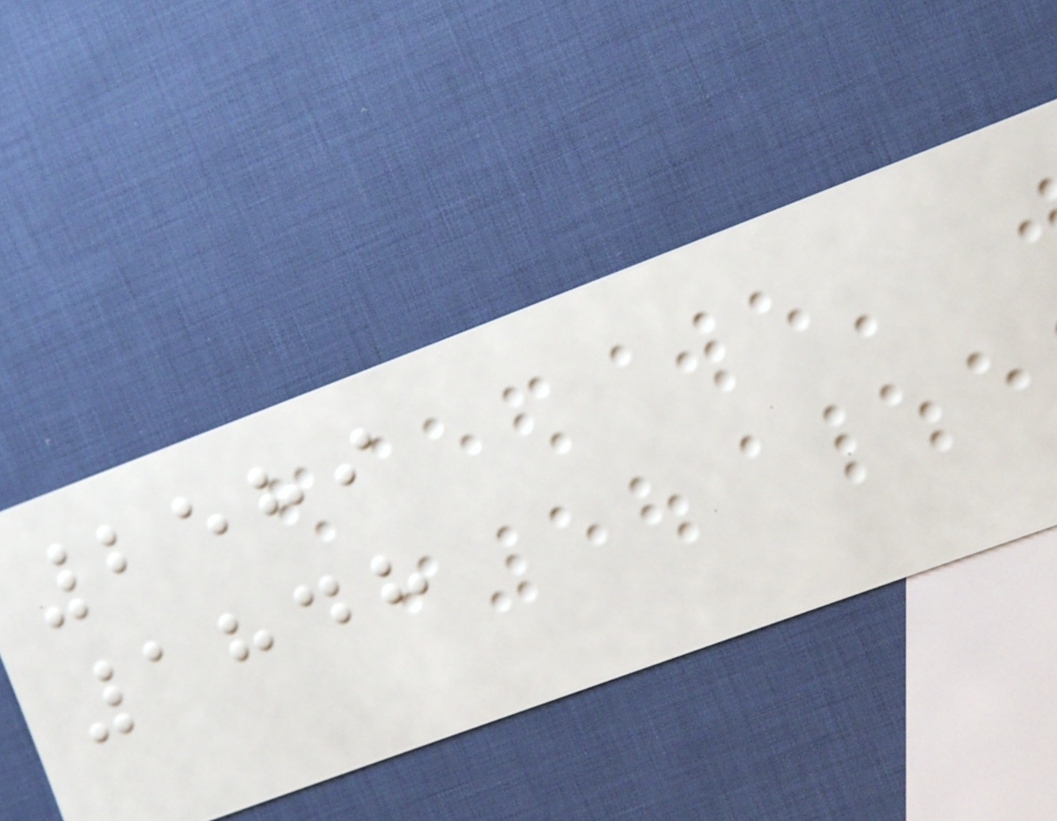2589
1848
